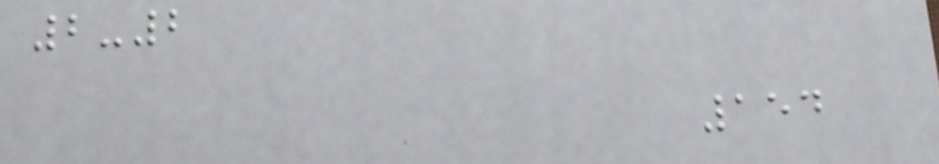2-2
154
